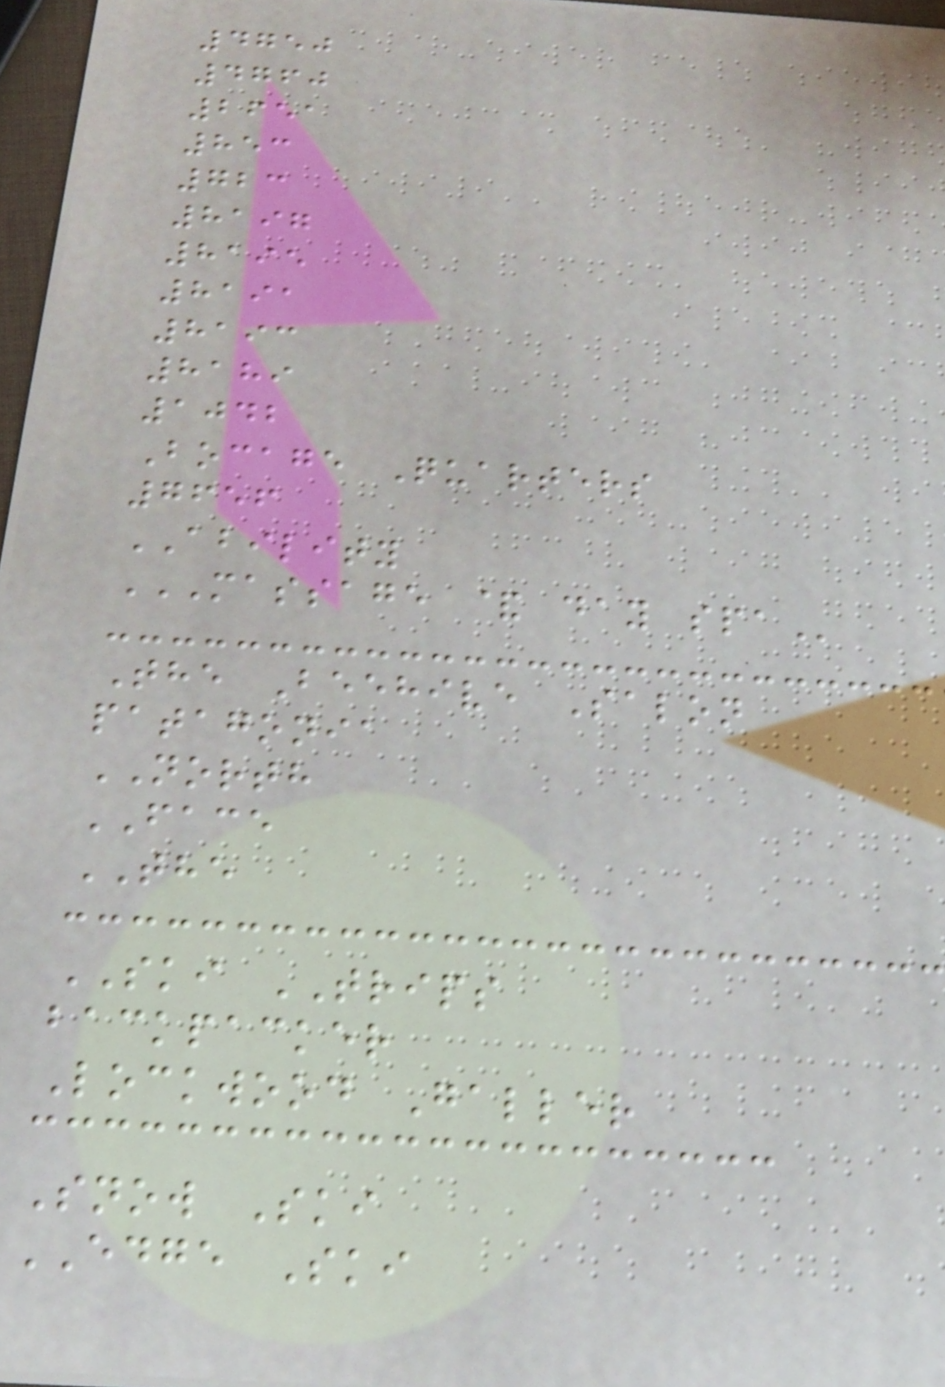4750
4760
2651
853
723
8197
8195
8191
8193
8189
1042
Bocage Quarters
7656
ABILITY
MASSAGE & DAY SPA
The Beehive Salon
patagonia
NORTH
FACE
THE
SKI TRIPS
backpacker
Lockwood Galler
Snow Ski
EDGE Ski
